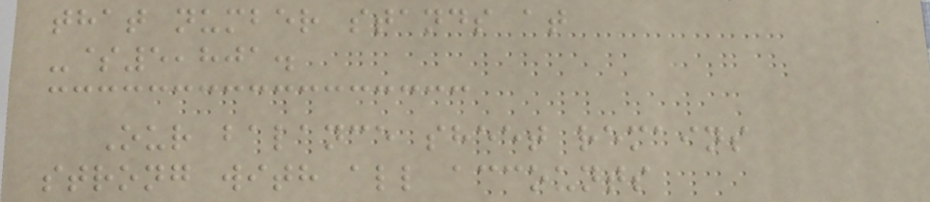that number stands at
-$5,801.
Our balance sheet remains
strong with all accounts
